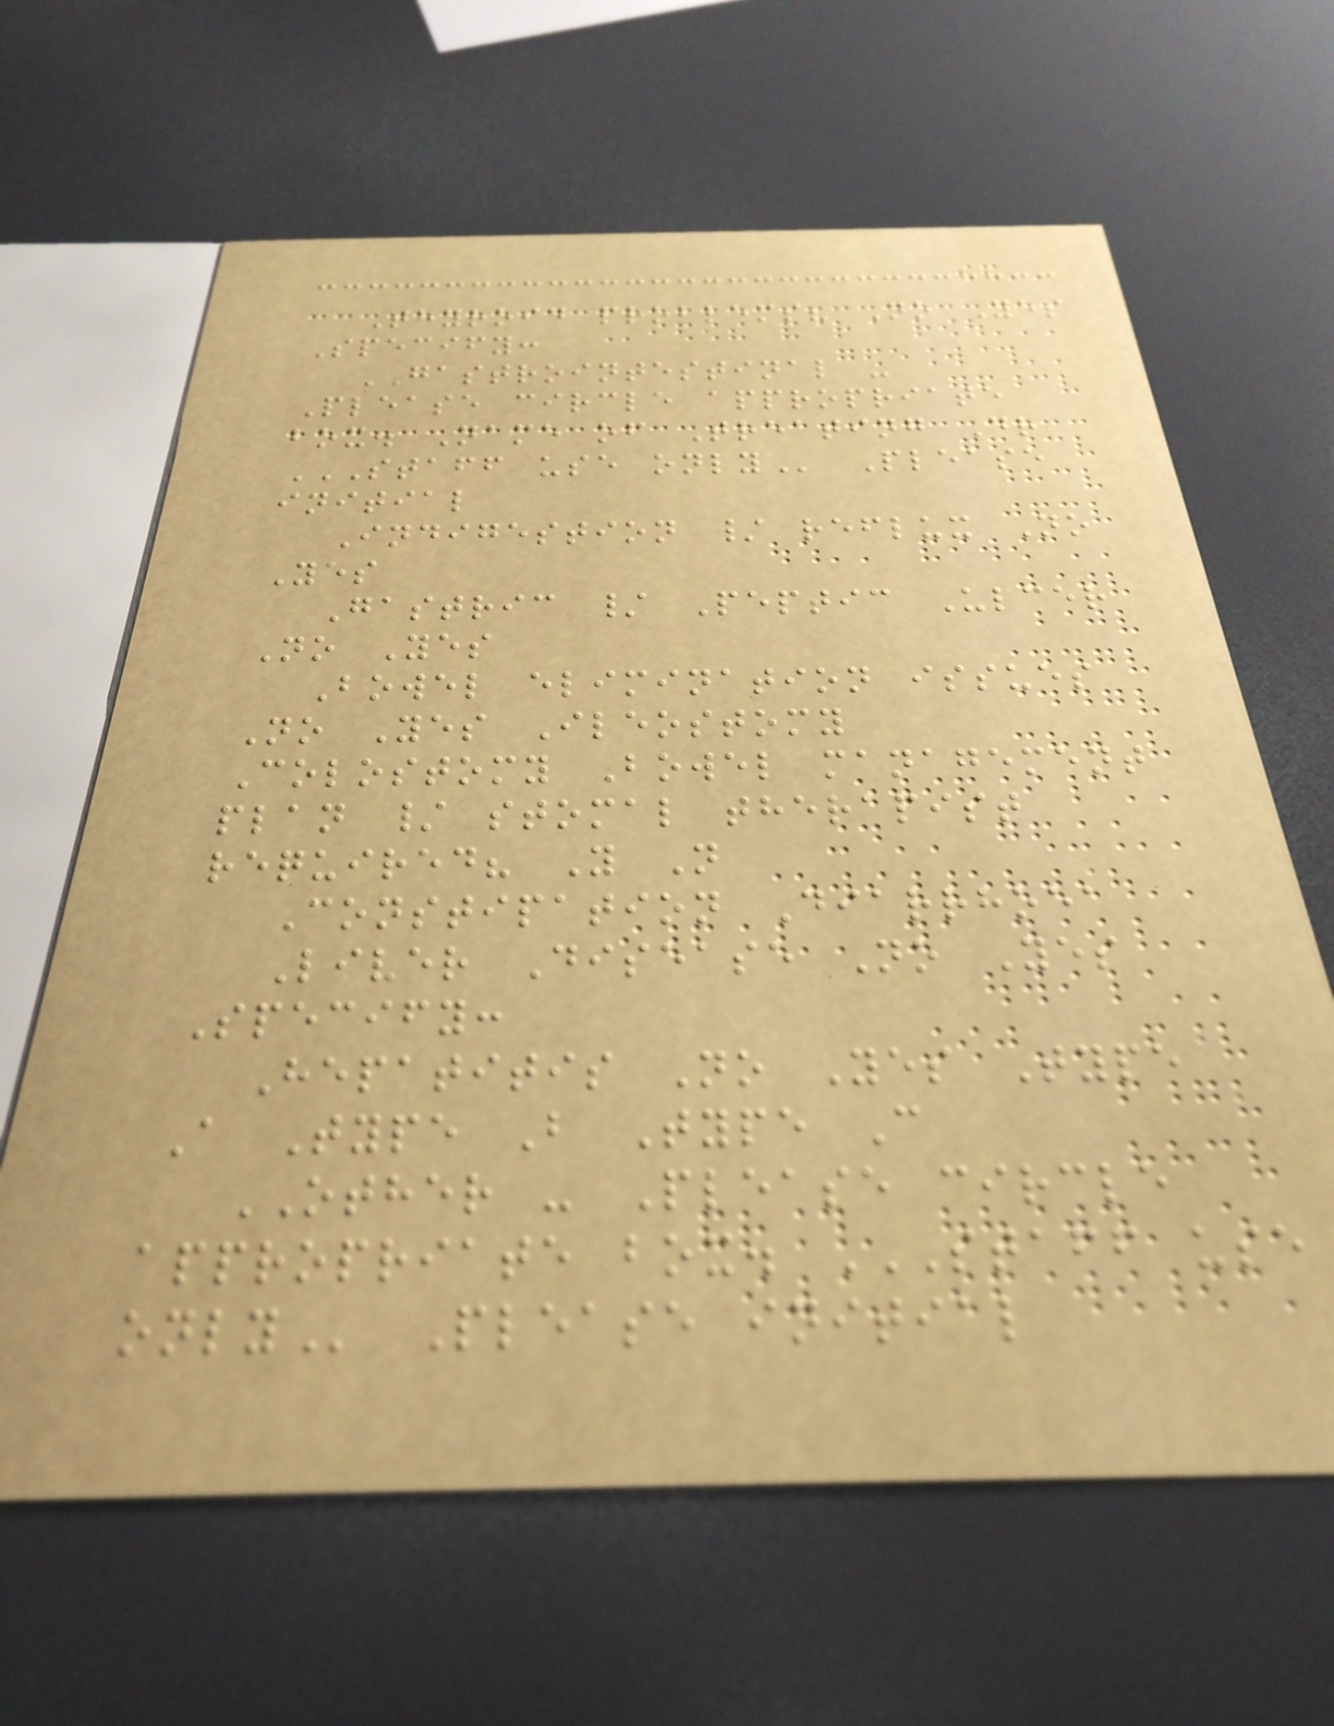Thyroid problems? No Yes
Specify:
GASTROINTESTINAL -
Please circle appropriate
box. Name of Treating Dr
STAFF USE ONLY Please
initial
Indigestion / reflux No
Yes
Gastric / Peptic Ulcer
No Yes
Bowel elimination issues
No Yes Ileostomy
Colostomy Bowel management
plan / stomal therapist
required? Y N
Constipation Diarrhoea
Liver Disease No Yes
Specify:
Hepatitis No Yes Type
A Type B Type C
OTHER - Please circle
appropriate box. STAFF USE
ONLY Please initial
